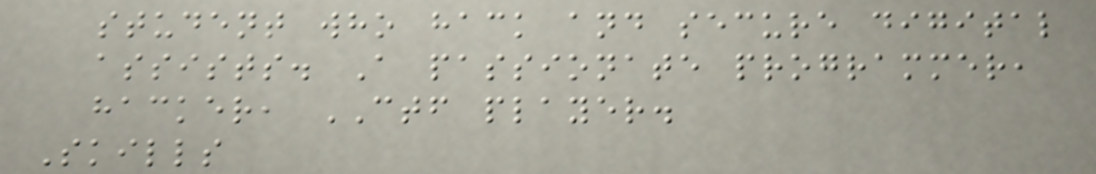student who hack and secure digital
assists. A passionate programmer,
hacker, CTF player.
Skills
